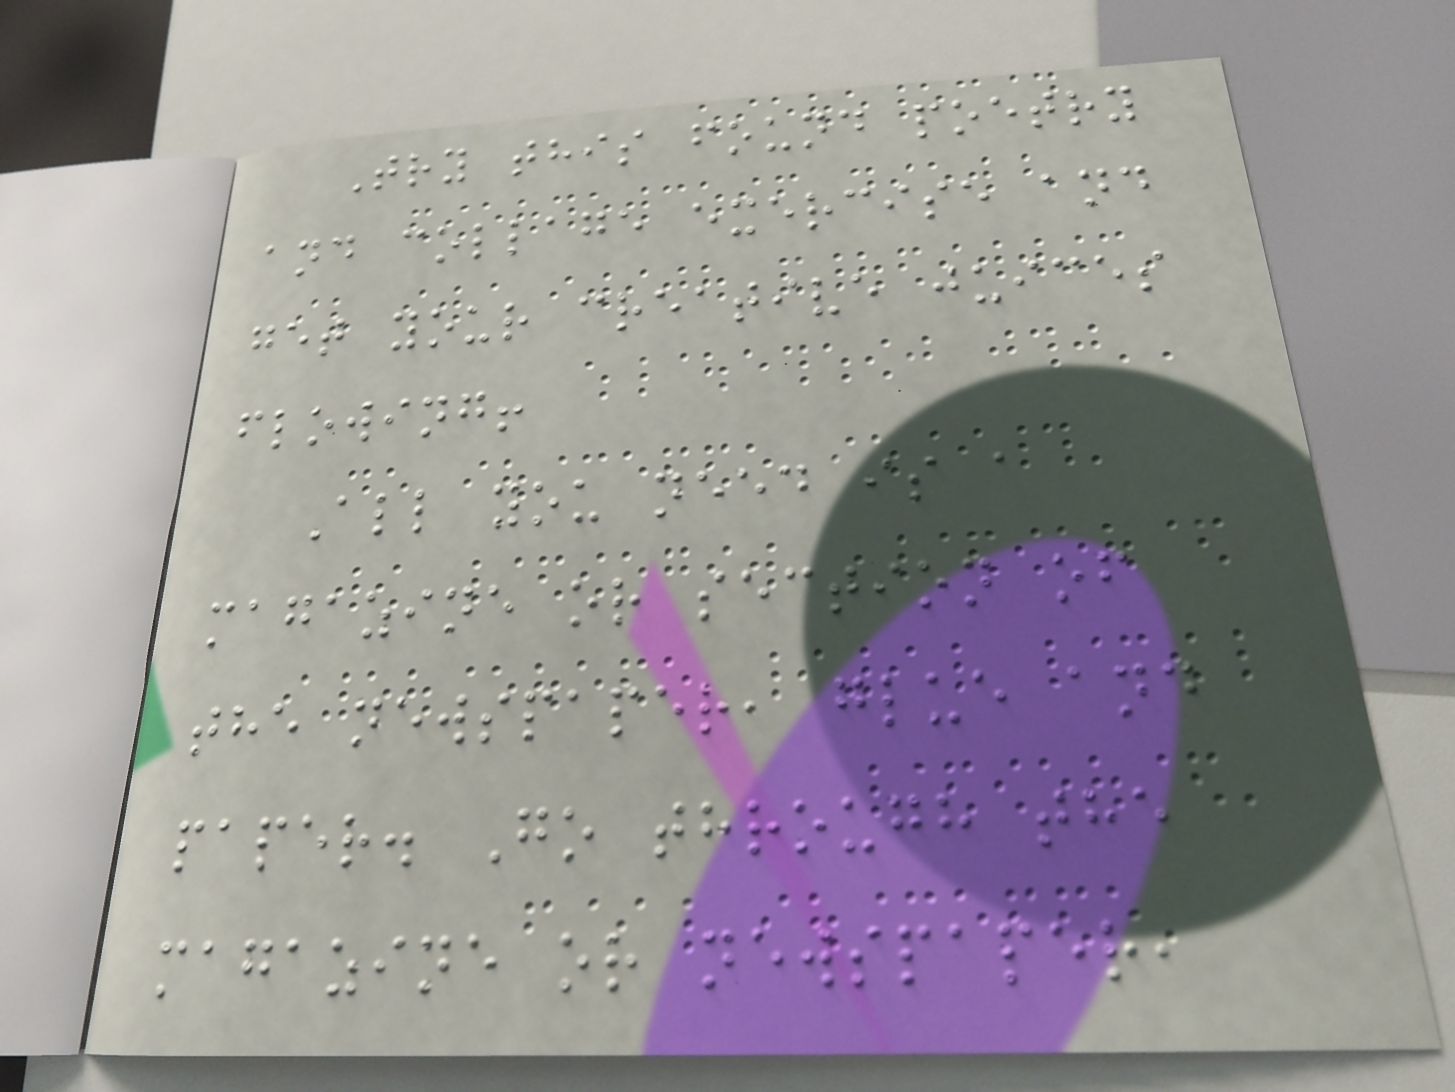Try this found poetry
and collage exercise and
get your creative juices
flowing!
All you need is a
magazine or section of
the newspaper, glue and
paper. Go through the
magazine or newspaper,
